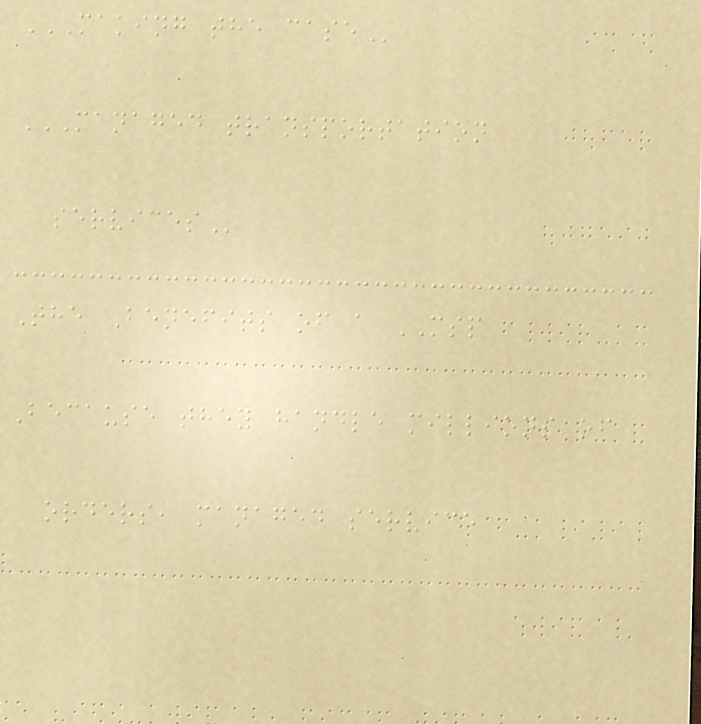MAKING THE CASE
MANAGED TRANSPORTATION
SERVICES
The Benefits of a MSP
Because they handle millions of
orders, managed service
